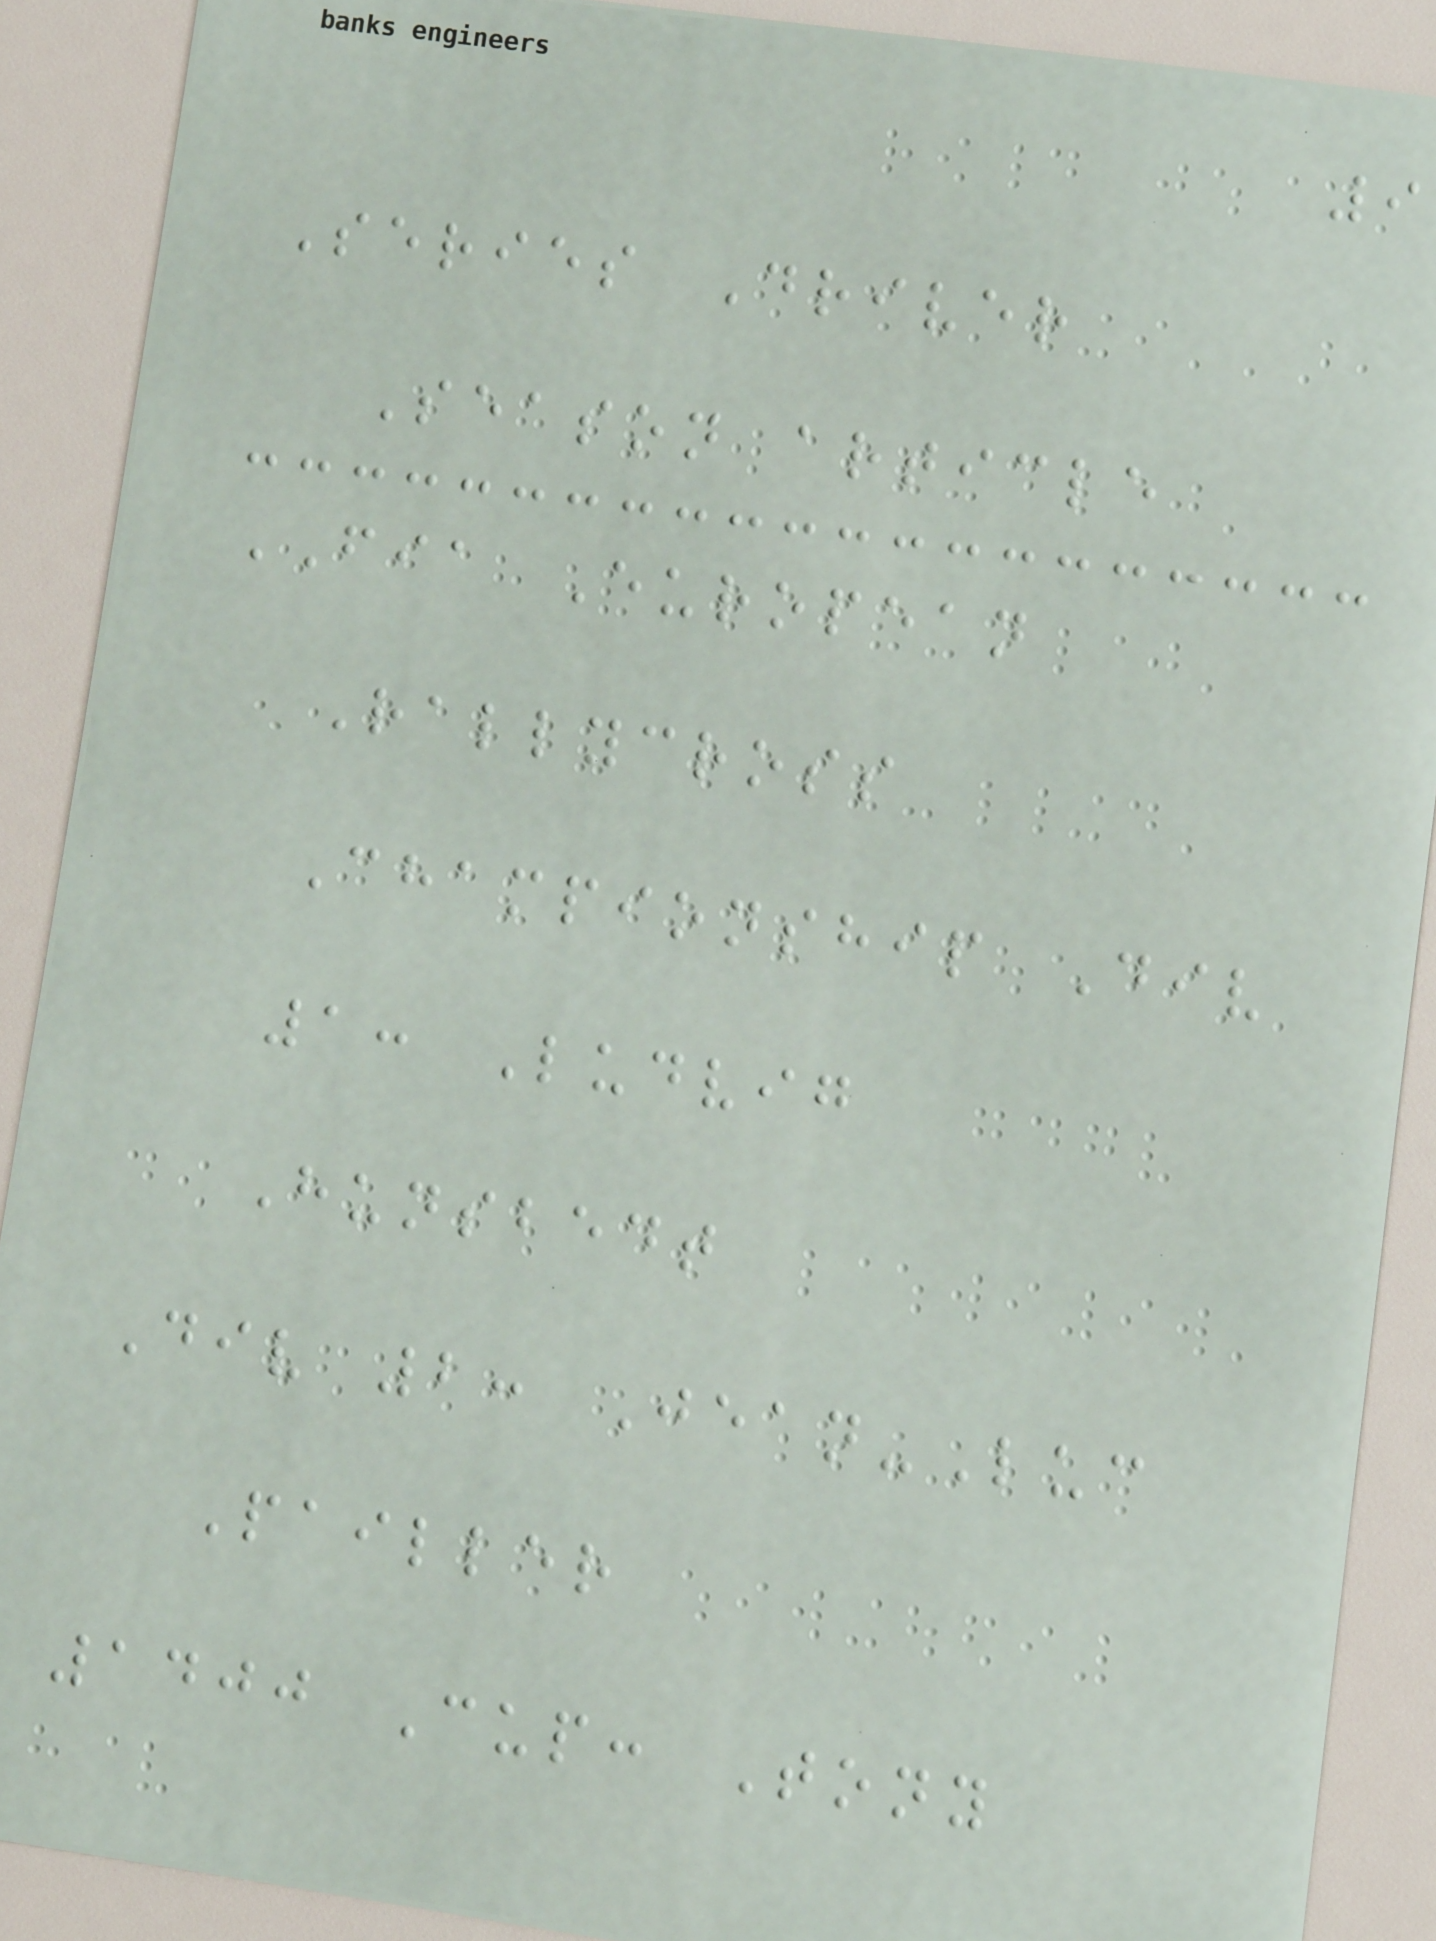9
Series Driver
Season article
FIA European
Rallycross
Championship Div
1: Ludvig
Hunsbedt
Div 2: Jean-Luc
Pailler
1400 Cup: Tony
